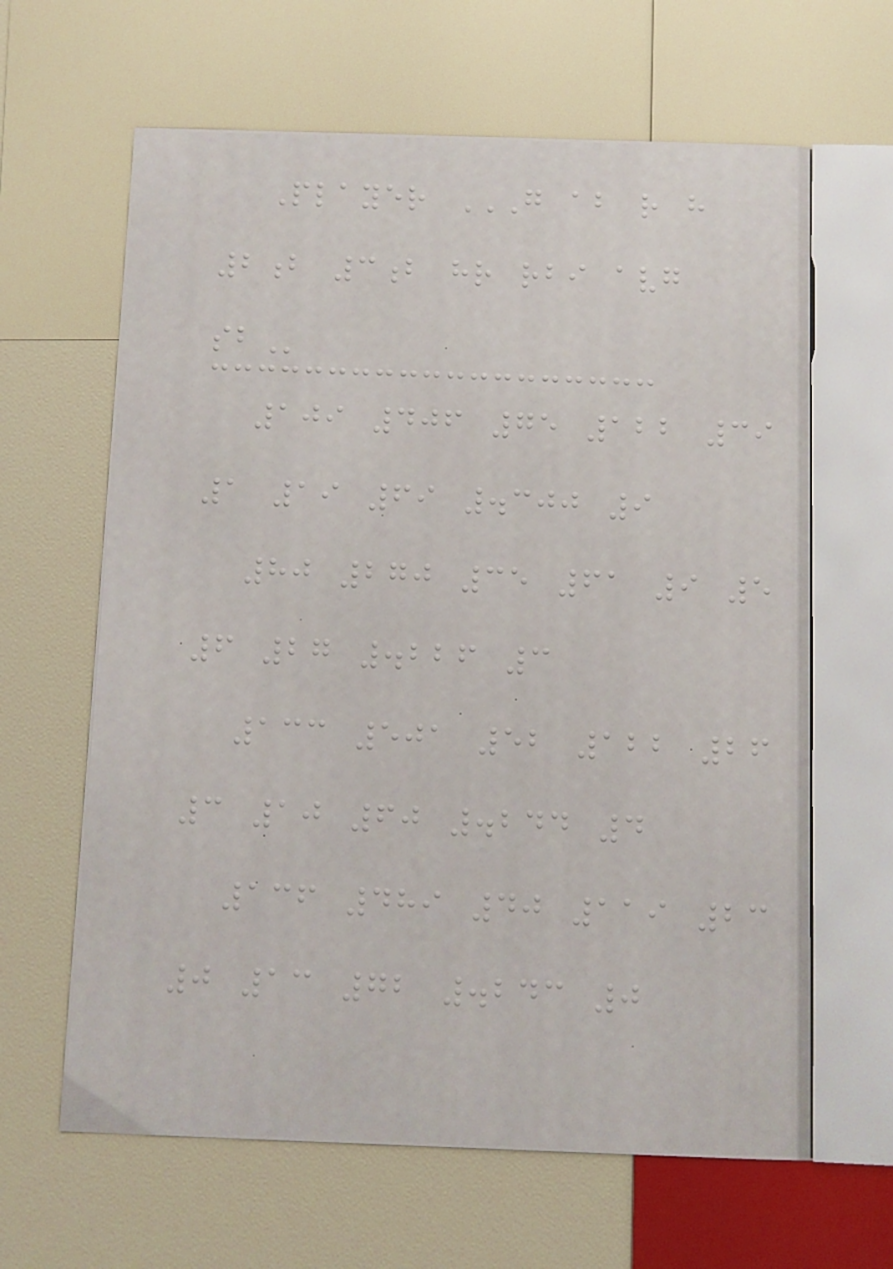Player G AB R H
2B 3B HR RBI AVG
SB
109 406 75 122 39
1 19 69 .300 9
80 270 35 61 9 5
6 27 .226 3
133 501 52 122 26
3 10 60 .244 4
136 489 40 119 23
0 13 72 .243 0
